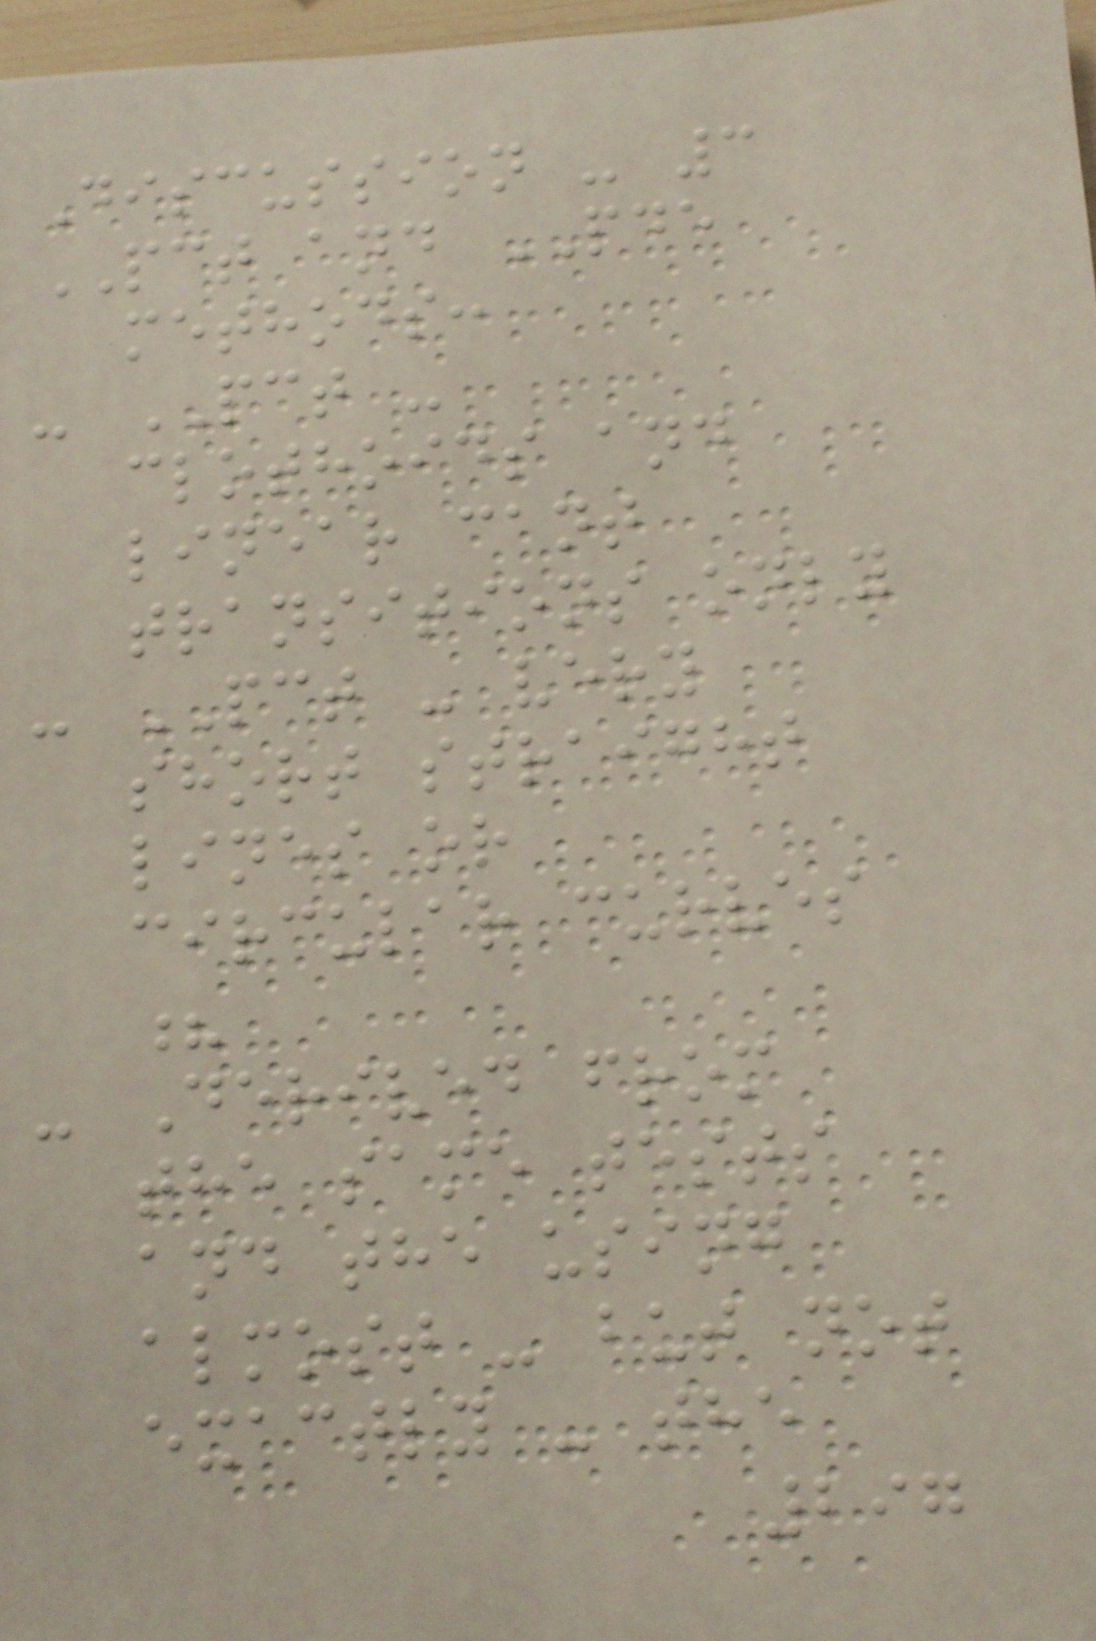Discussion - 3
PCT and PDE
methods:
- PCT -
clothoids and
linear cant
transitions only
- PCT - very
short straight
lines or
circular curves
?
- Derived from
the same tests
and the using
almost - but not
exactly - the
297
